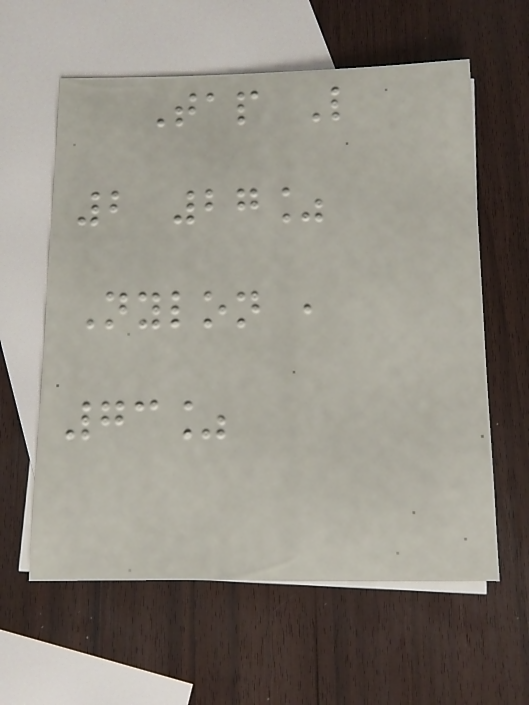Tap L
2 27%
Nylon ,
73%
